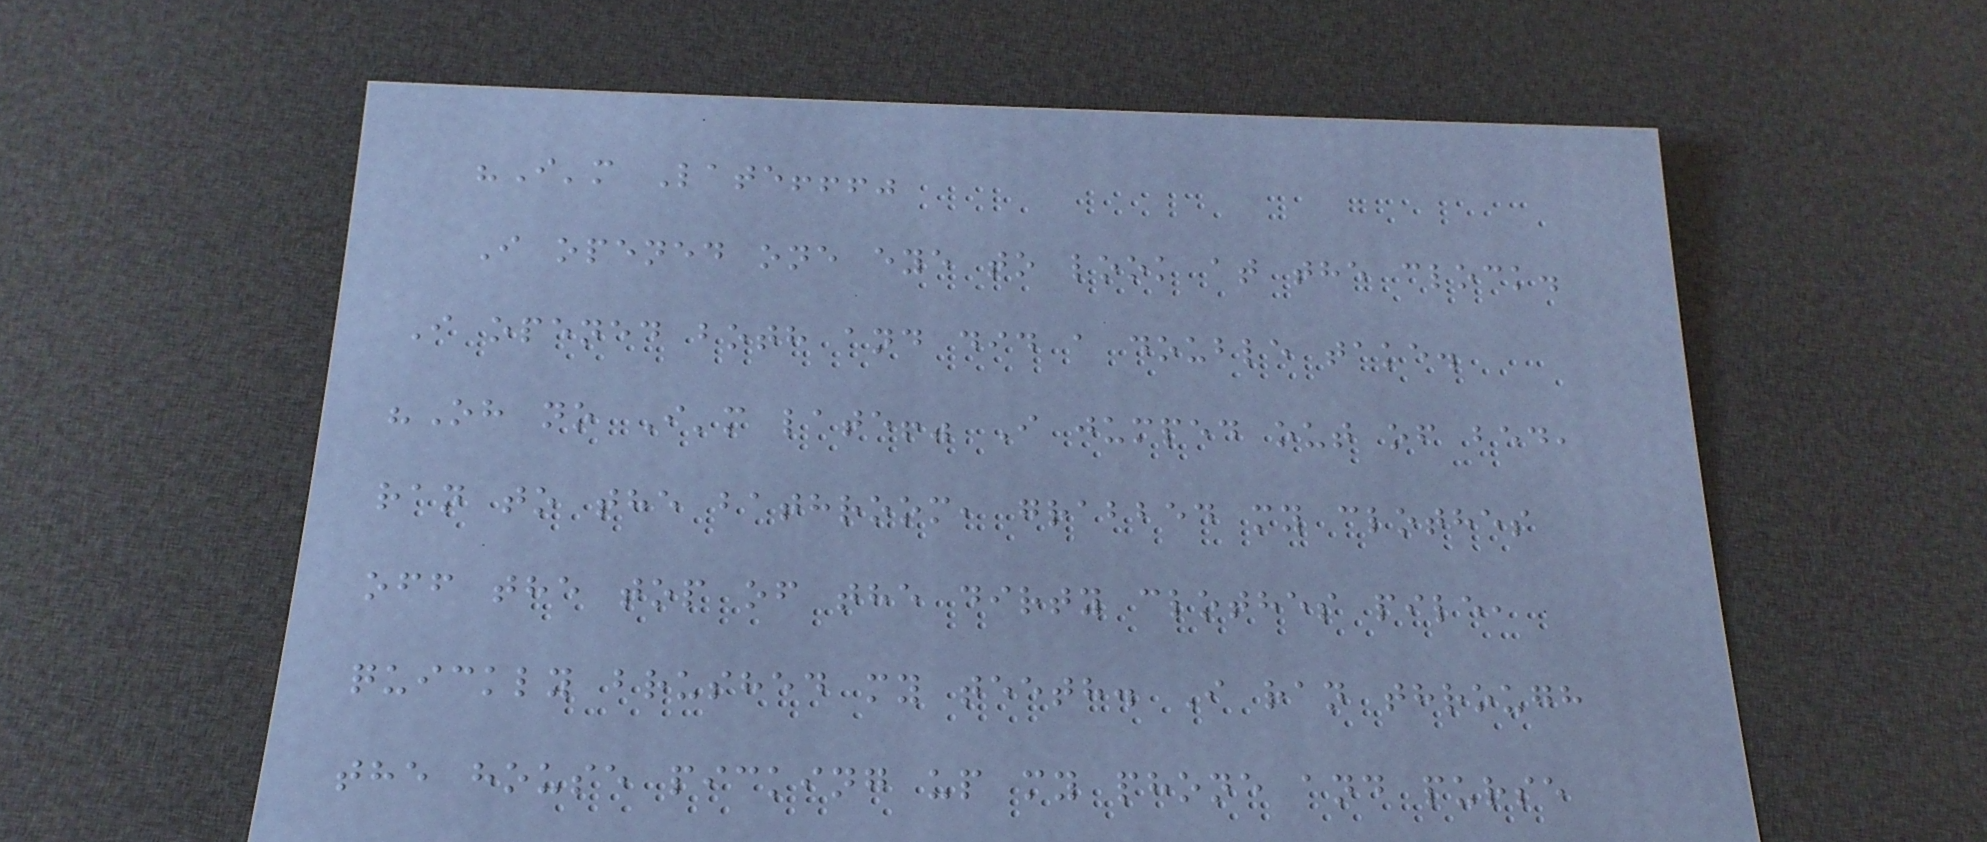"I'm Late!!!"
I opened one eye to look at the clock.
I opened both and did a double take.
"Oh no I'm late!" I jumped out of bed,
ran to the bathroom, grabbed my clothes
off the top of the dirty clothes pile,
quickly brushed my teeth. I ran through
the house picking up my phone and purse
